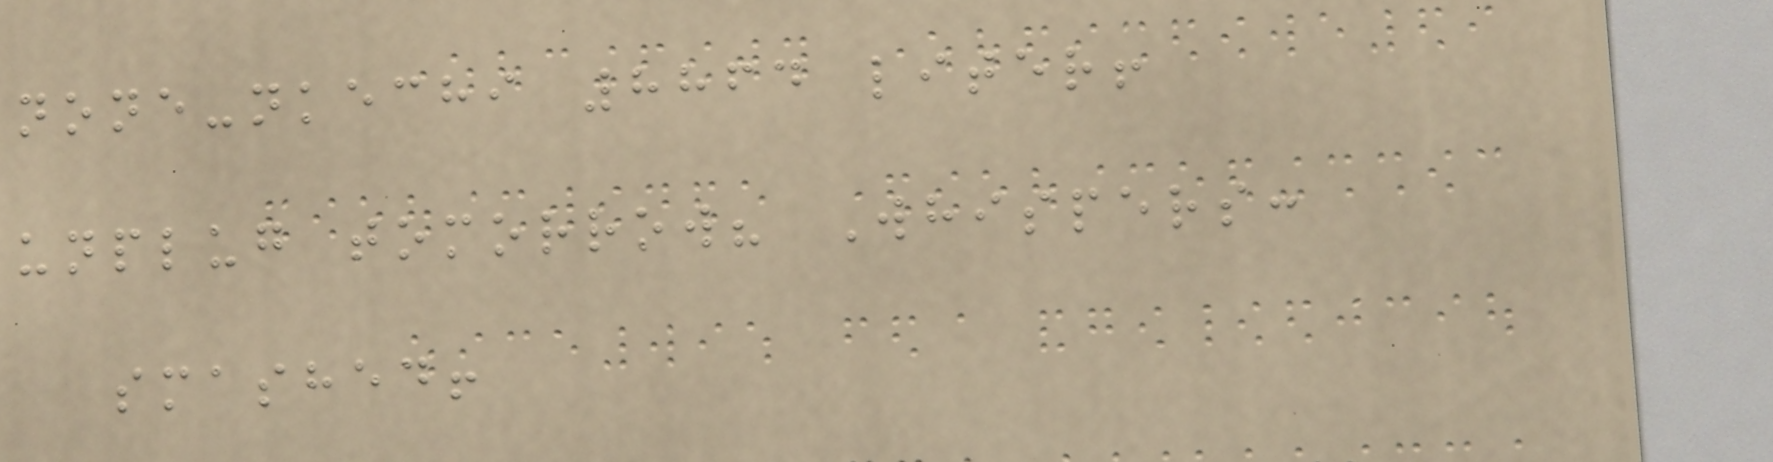none-nkechi 8864 liter!
unplug tomorrow? Whispers:
smashed!
